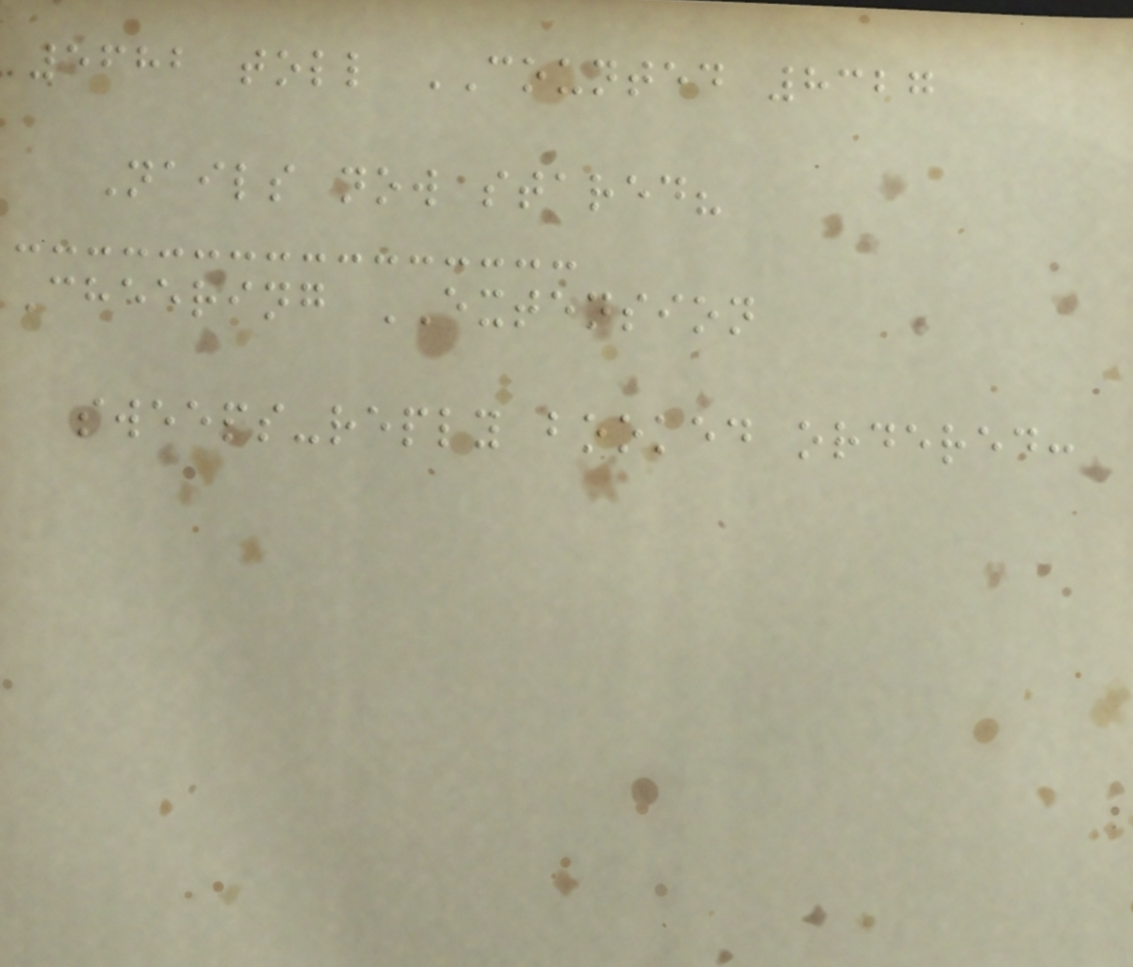5682 toll COUNTED 8327
Nails now stared?
Cheering EXTENSION
sweeps-reply booked ordered:
